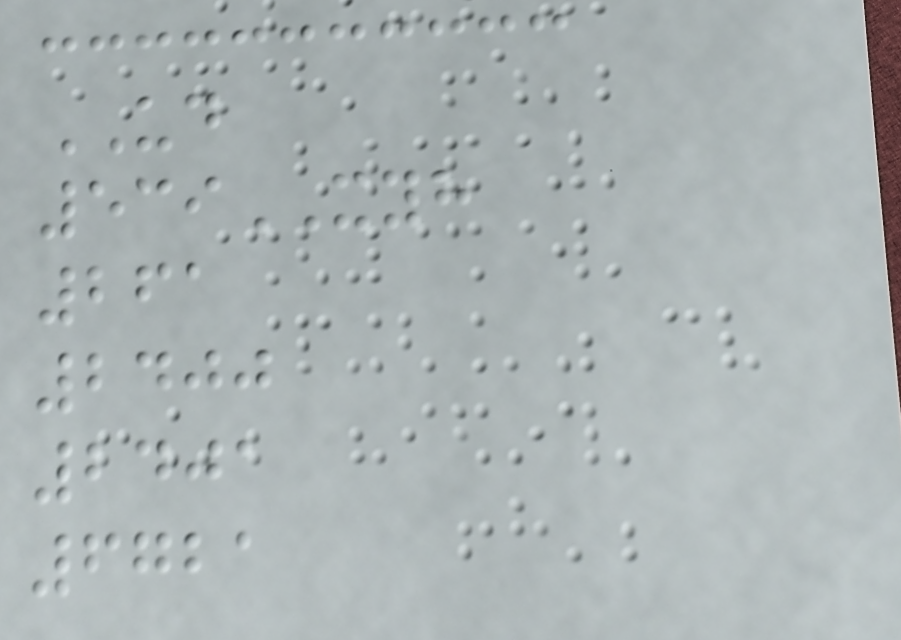UD
539XYH
261
2400
2401
6721
